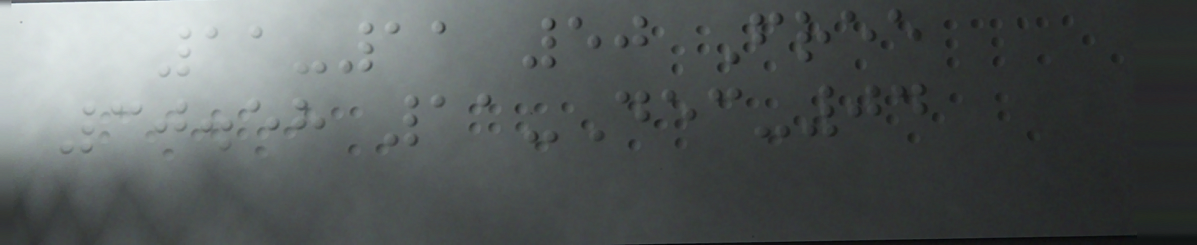11-11 50 Free
30.58 11-Dec-04
